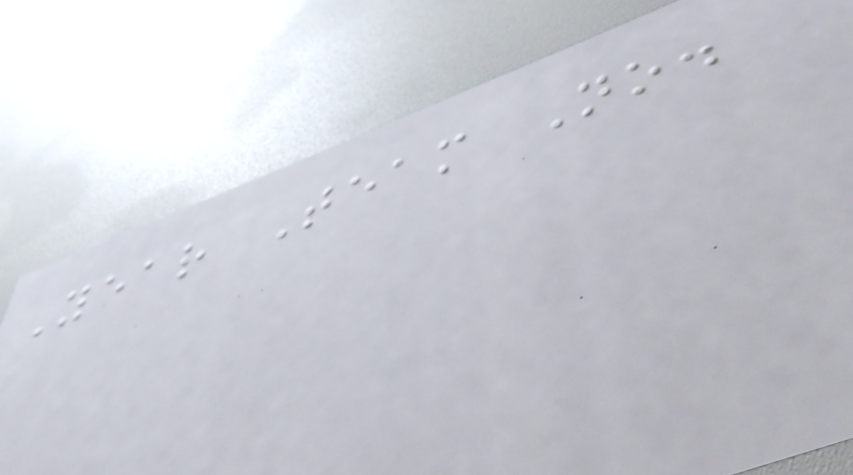Year Team No.
